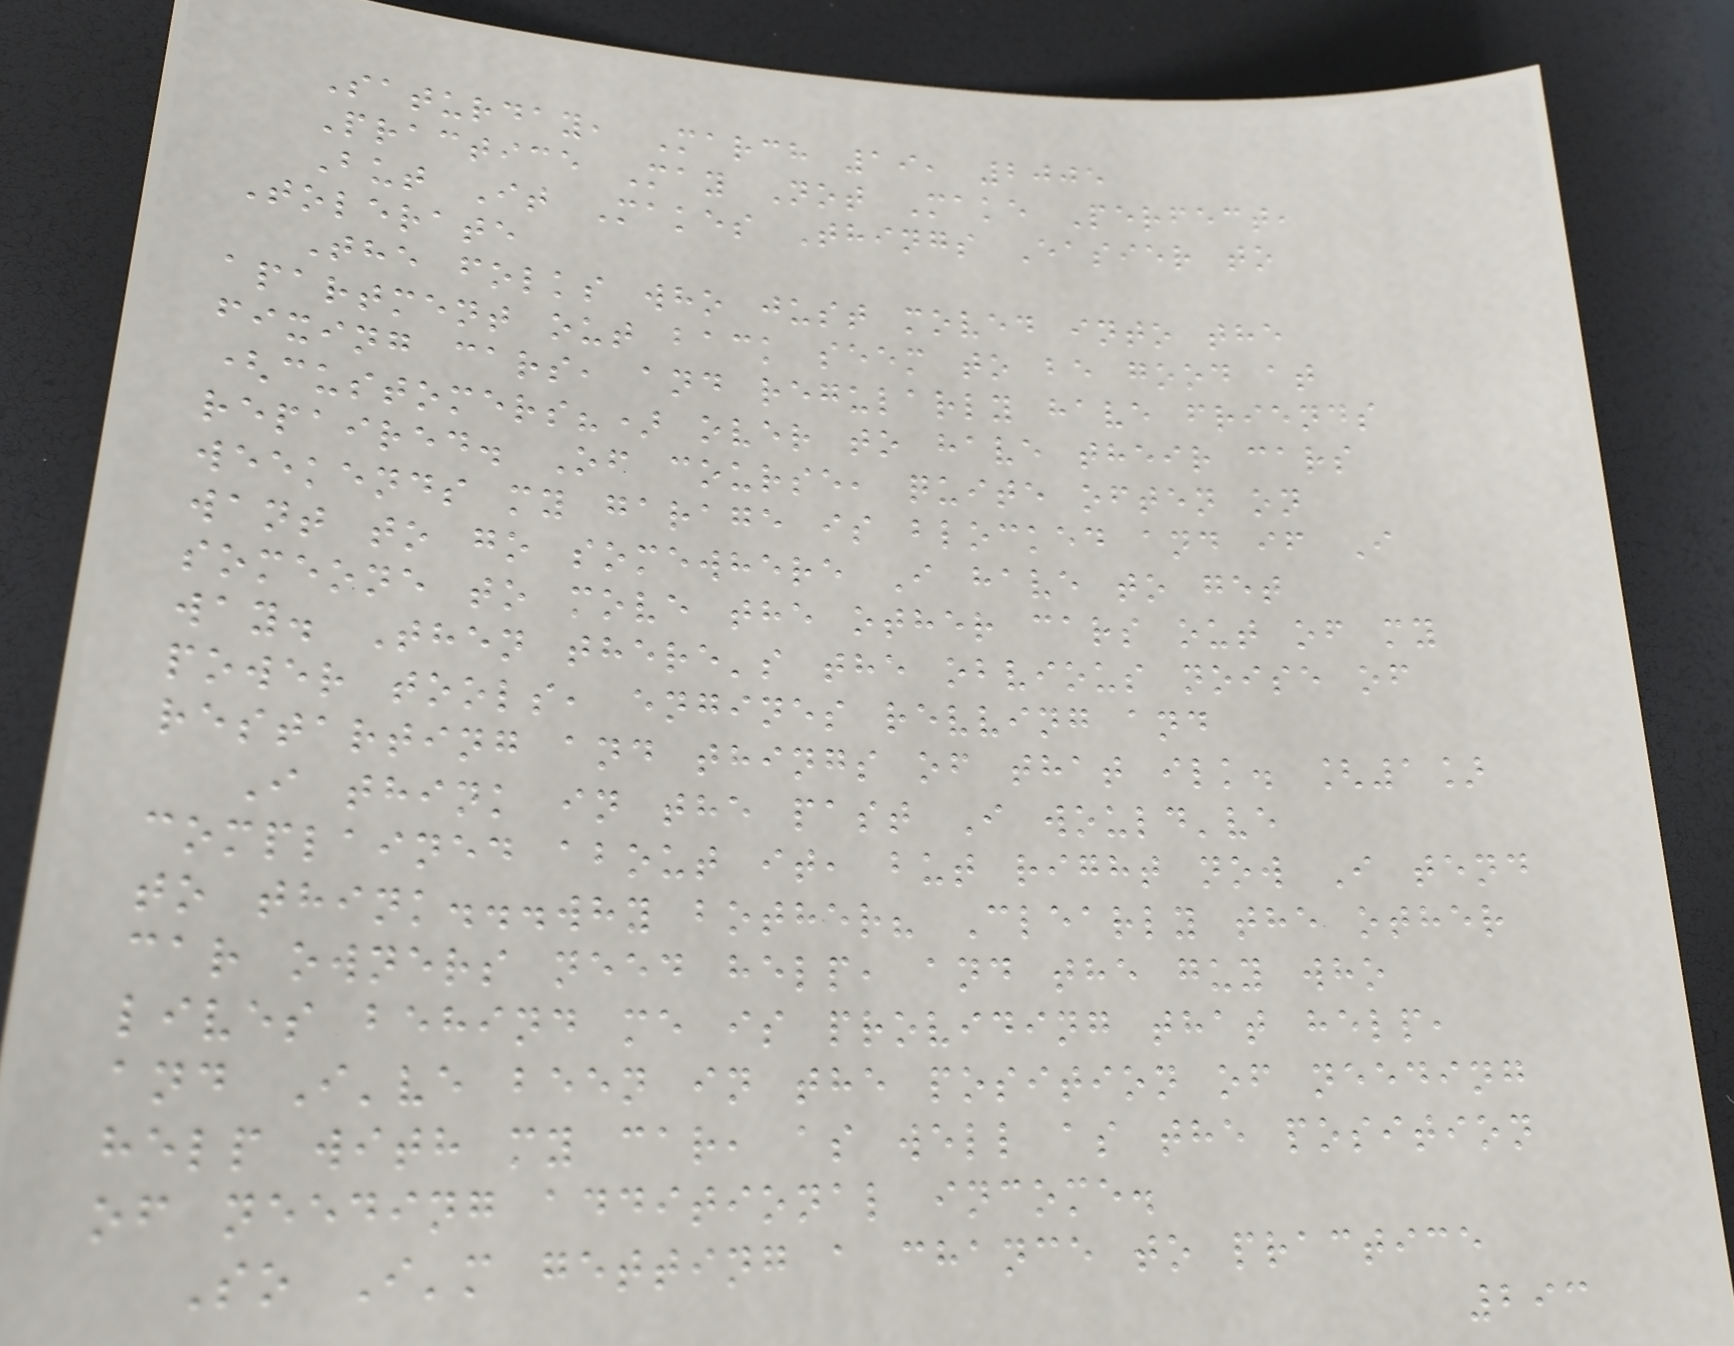Saturday, March 19, 2005
Practice May Not Make Perfect,
But It Makes Things Easier to
Tolerate
The folks who just moved into the
apartment out back seem to be good at
fixing cars, and regularly have friends
(customers?) over to have their cars
repaired. Of course, quite often on
weekends my garage is blocked and if I
want to go somewhere I have to get
someone to move the other cars out of my
way. Then there's the obvious noise of
power tools, engines revving and
restarting and things of that ilk. [1]
I think in the past I would've
complained about it, but right now I tend
to think...why bother? Clearly the other
car owners need help, and the guy who
lives behind me is providing that help,
and I've been in the position of needing
help with my car, as well as the position
of needing additional income.
So I'm getting a chance to practice
293
